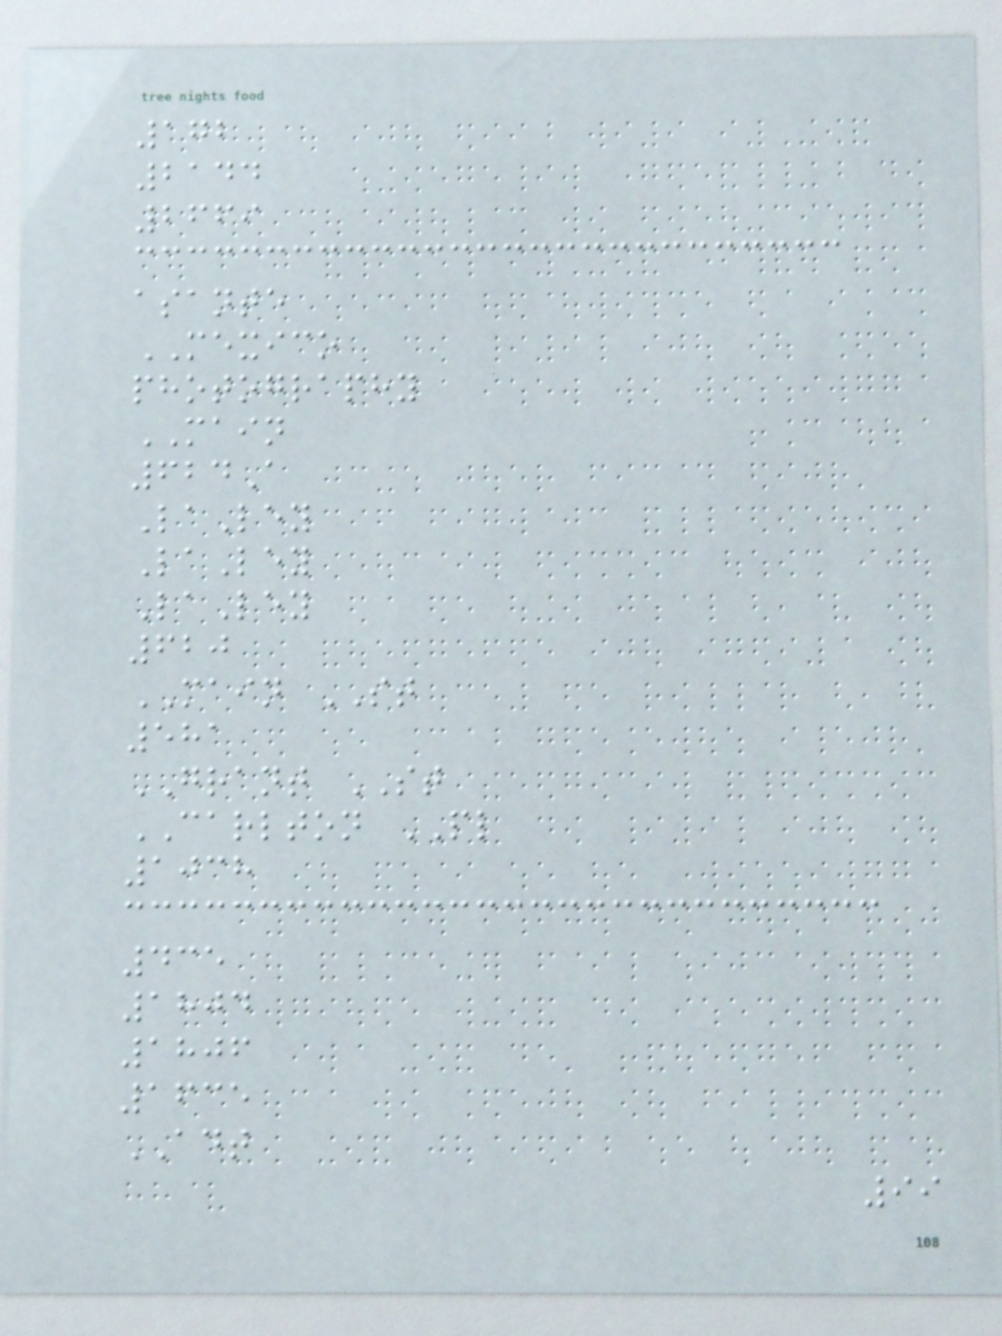172
2144
2669
asante
MEXICO
photography
MAIN
624A
LaLey
LaLey
LaLey
620
MAIN ST
581
GRANT ST
CARLTON PL
1038
435
1804
1806
1635
ADT
99
